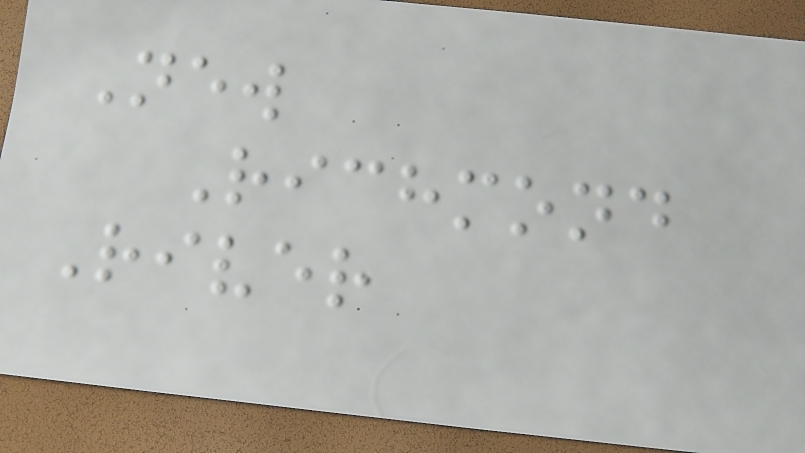New
Richmond
River
